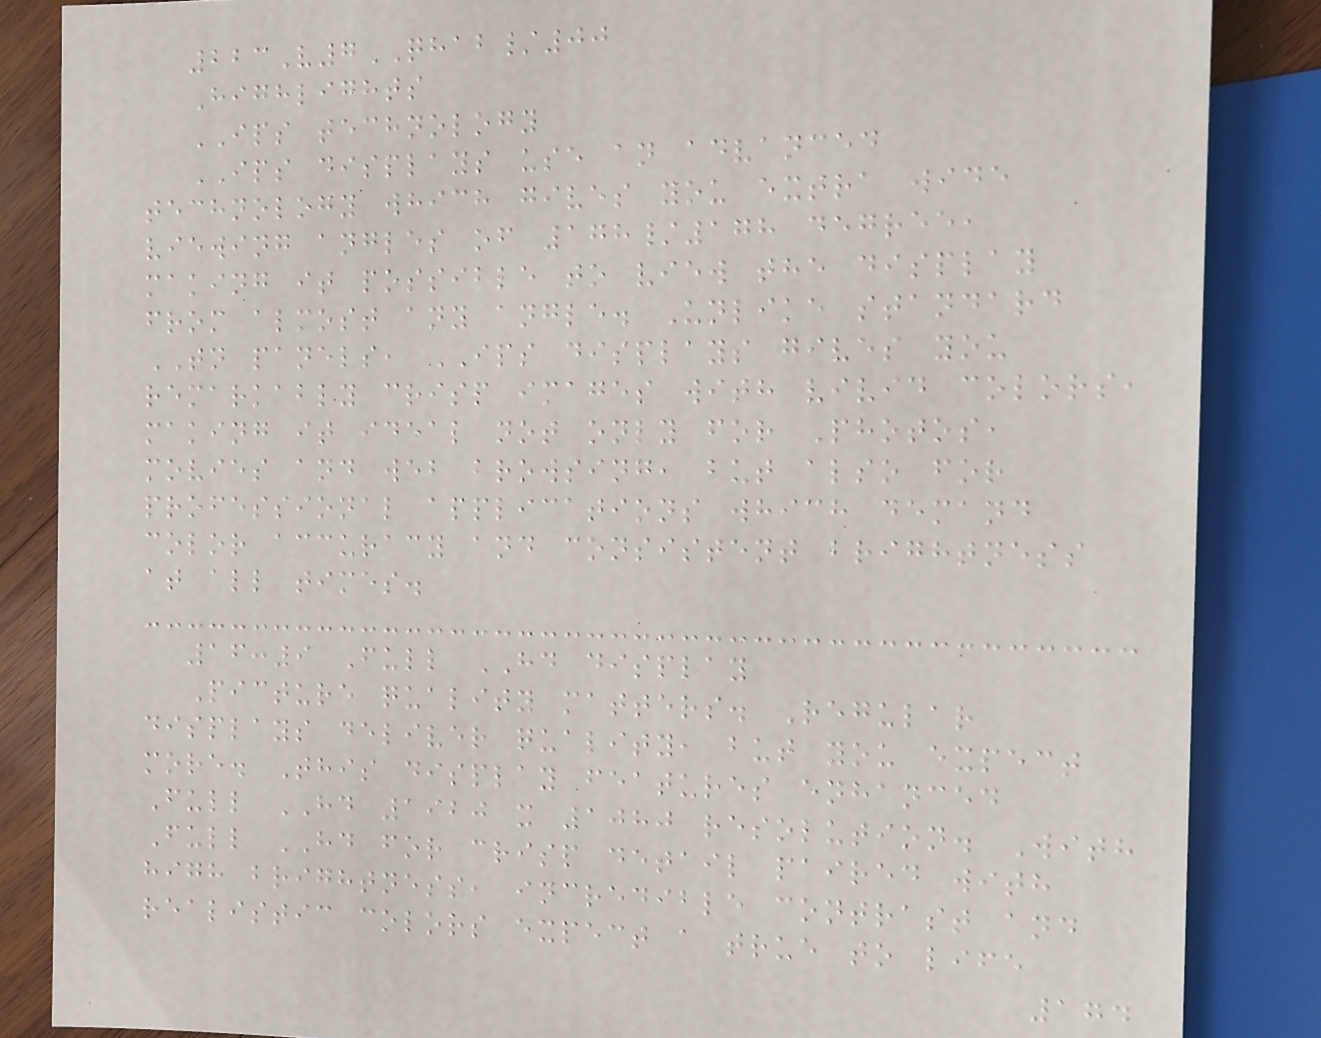223V7QHAB/00
Highlights
IPS technology
IPS displays use an advanced
technology which gives you extra wide
viewing angles of 178/178 degree,
making it possible to view the display
from almost any angle. Unlike standard
TN panels, IPS displays gives you
remarkably crisp images with vivid colors,
making it ideal not only for Photos,
movies and web browsing, but also for
professional applications which demand
color accuracy and consistent brightness
at all times.
16:9 Full HD display
Picture quality matters. Regular
displays deliver quality, but you expect
more. This display features enhanced
Full HD 1920 x 1080 resolution. With
Full HD for crisp detail paired with
high brightness, incredible contrast and
realistic colors expect a true to life
174
